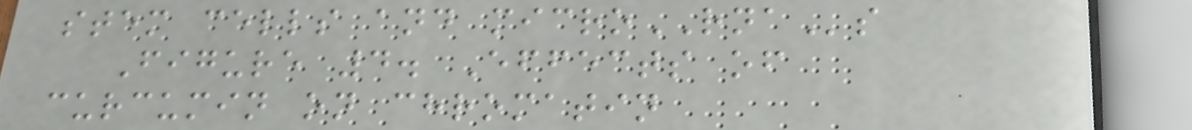stem cells and microRNAs
Figure 4. Effects of
curcumin on chromatin
